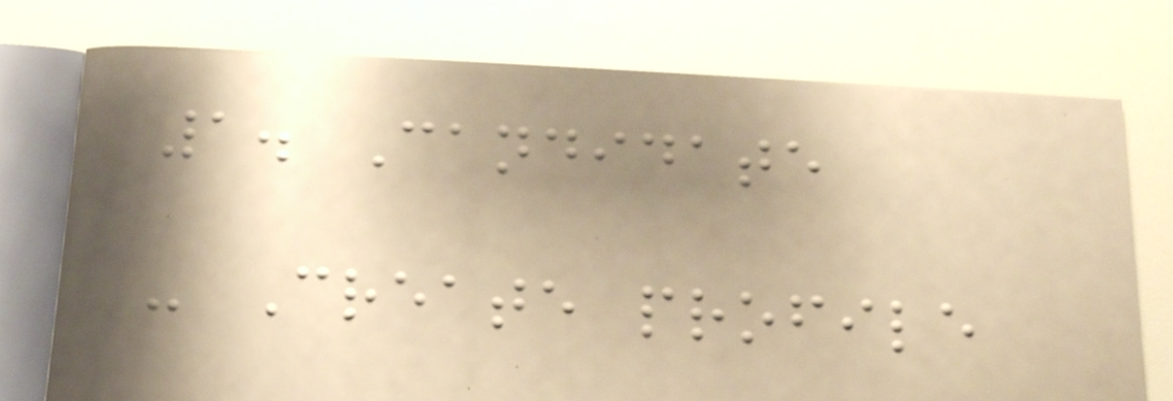1. Candidate
- Create profile
